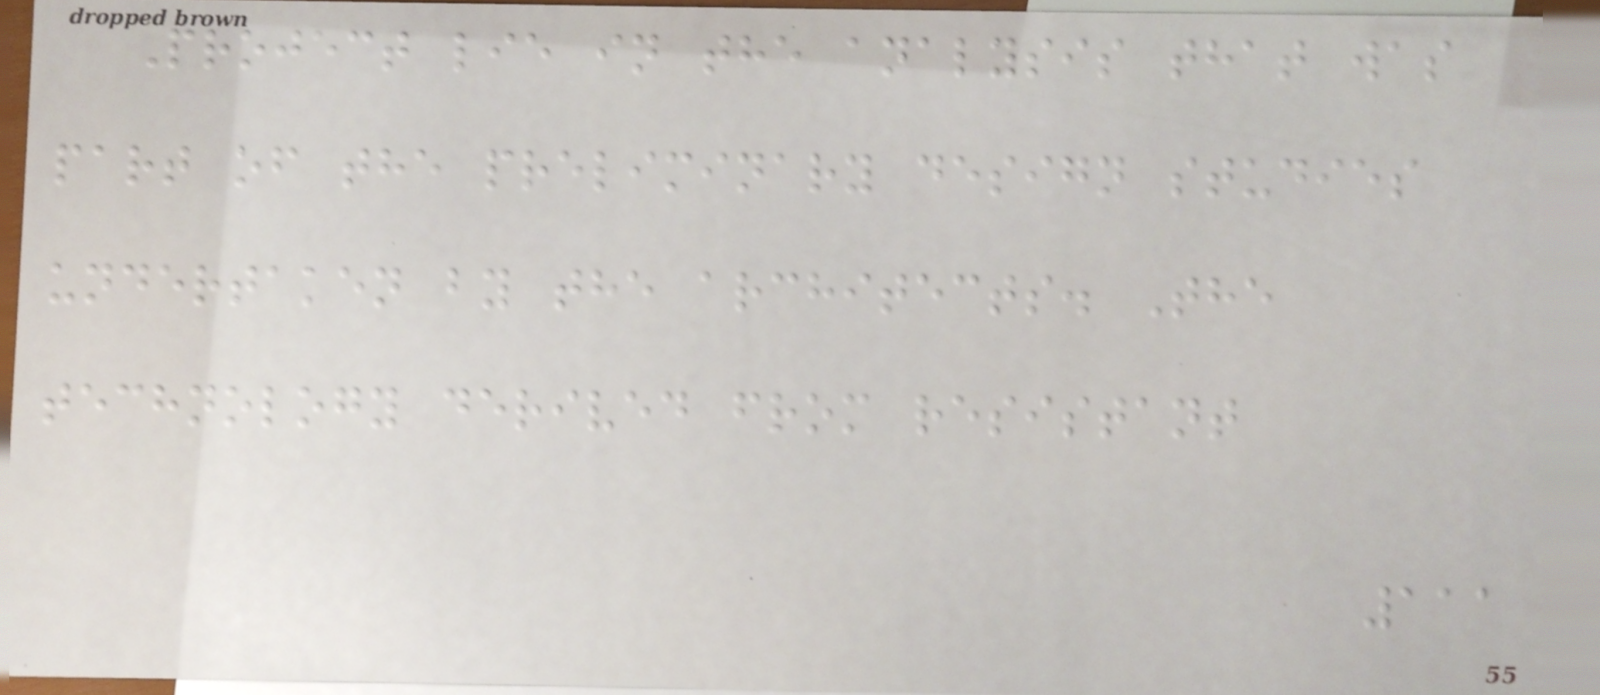Project lie in the analysis that was
part of the preliminary design studies
undertaken by the architects. The
technology derived from resistant
111
